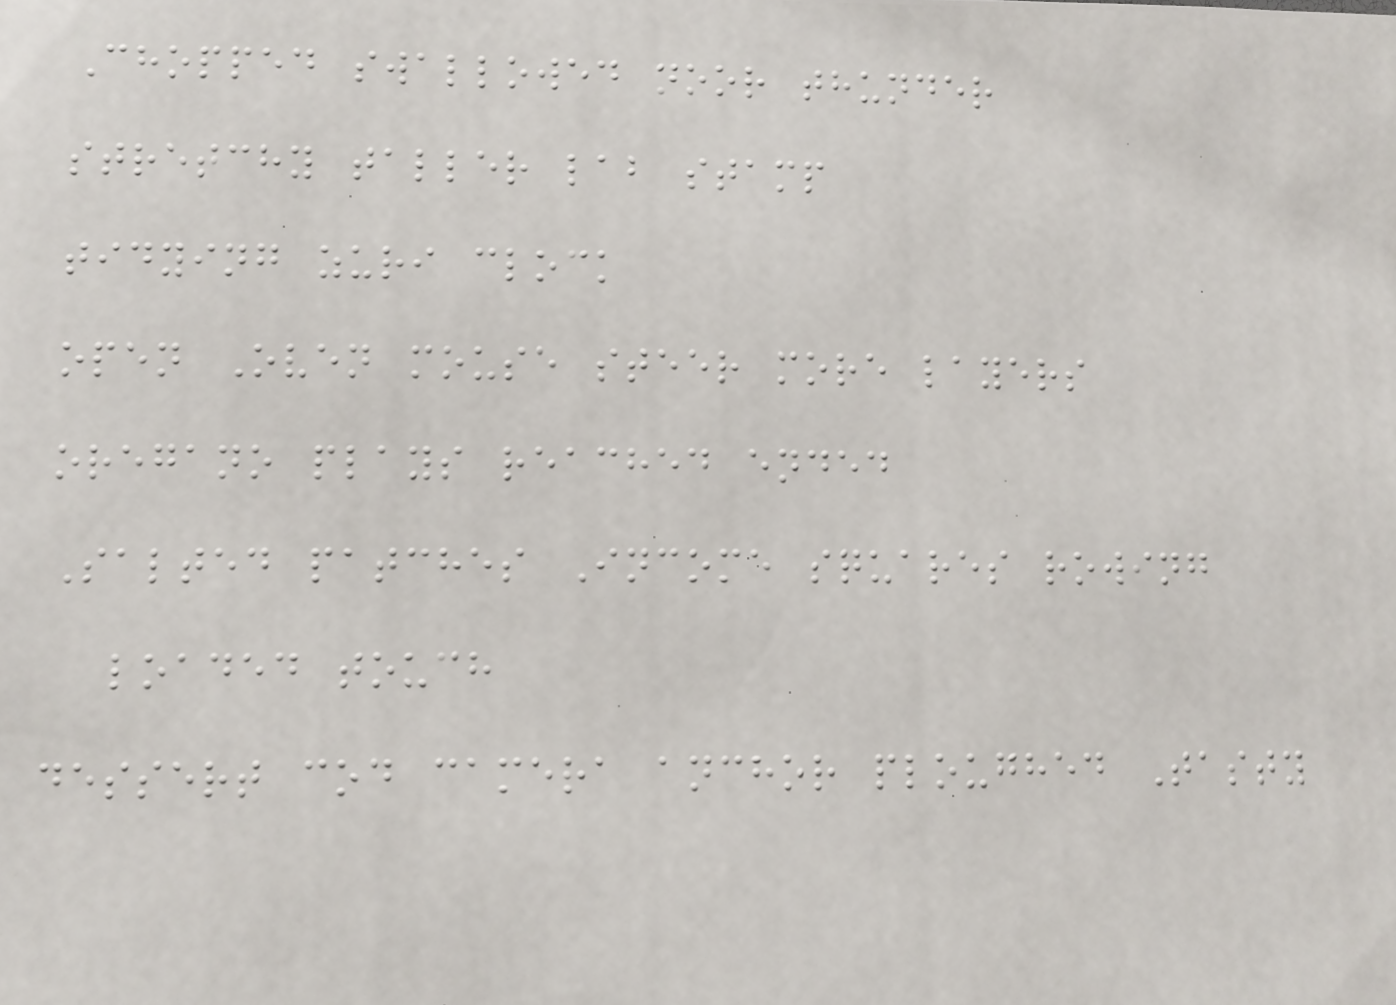Chopped swallowed noor thunder
stretchy taller lab stamp
tidying zuri clock
open Oven mouse steer more layers
oregano plays reached ended
Salted patches Income squares rowing
loaded touch
dessert cod camera anchor ploughed Tasty
